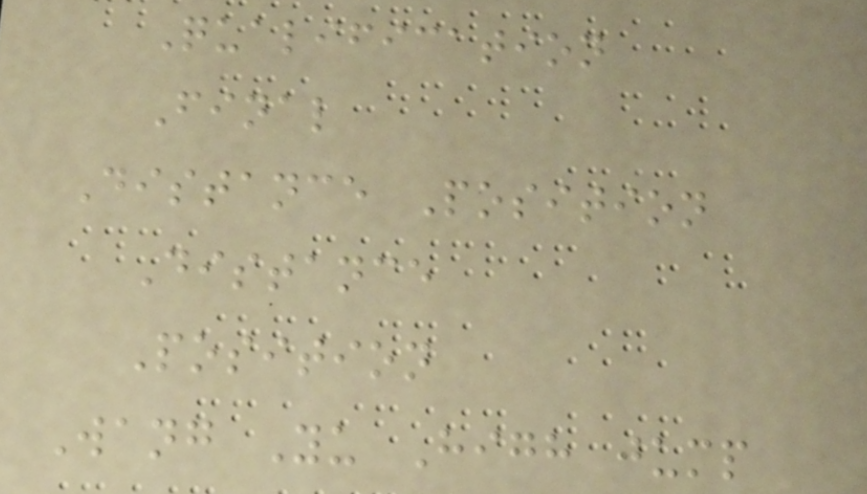Qualification
Final
Distance Position
Distance
Position
Wang Yu High jump
